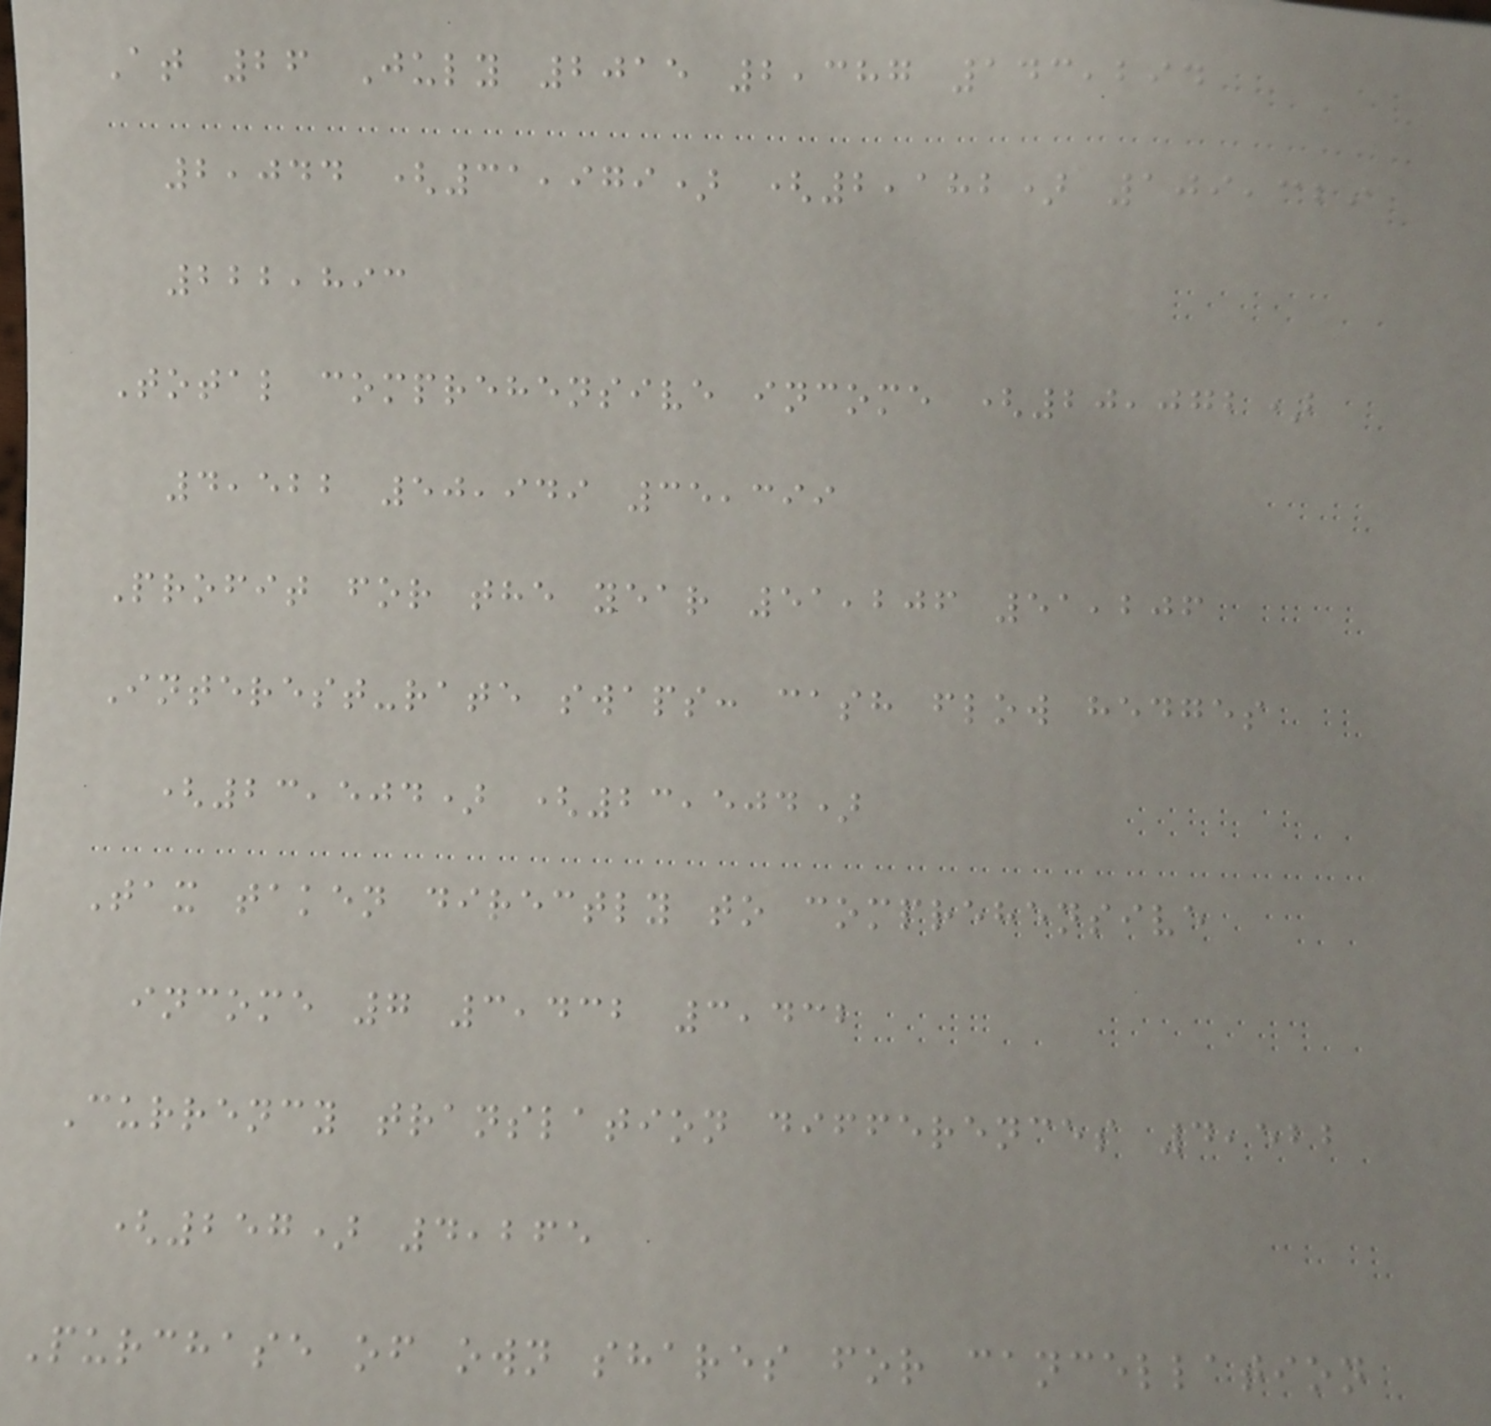At 26 July 2015 2,387 143,294
2,044 (31,979) (2,182) 109,329
222,893
Total comprehensive income (20,072)
4,522 50,949 35,399
Profit for the year 51,206 51,206
Interest-rate swaps: cash flow hedges
(23,504) (23,504)
Tax taken directly to comprehensive
income 7 3,432 3,432
Currency translation differences 4,522
(257) 4,265
Purchase of own shares for cancellation
